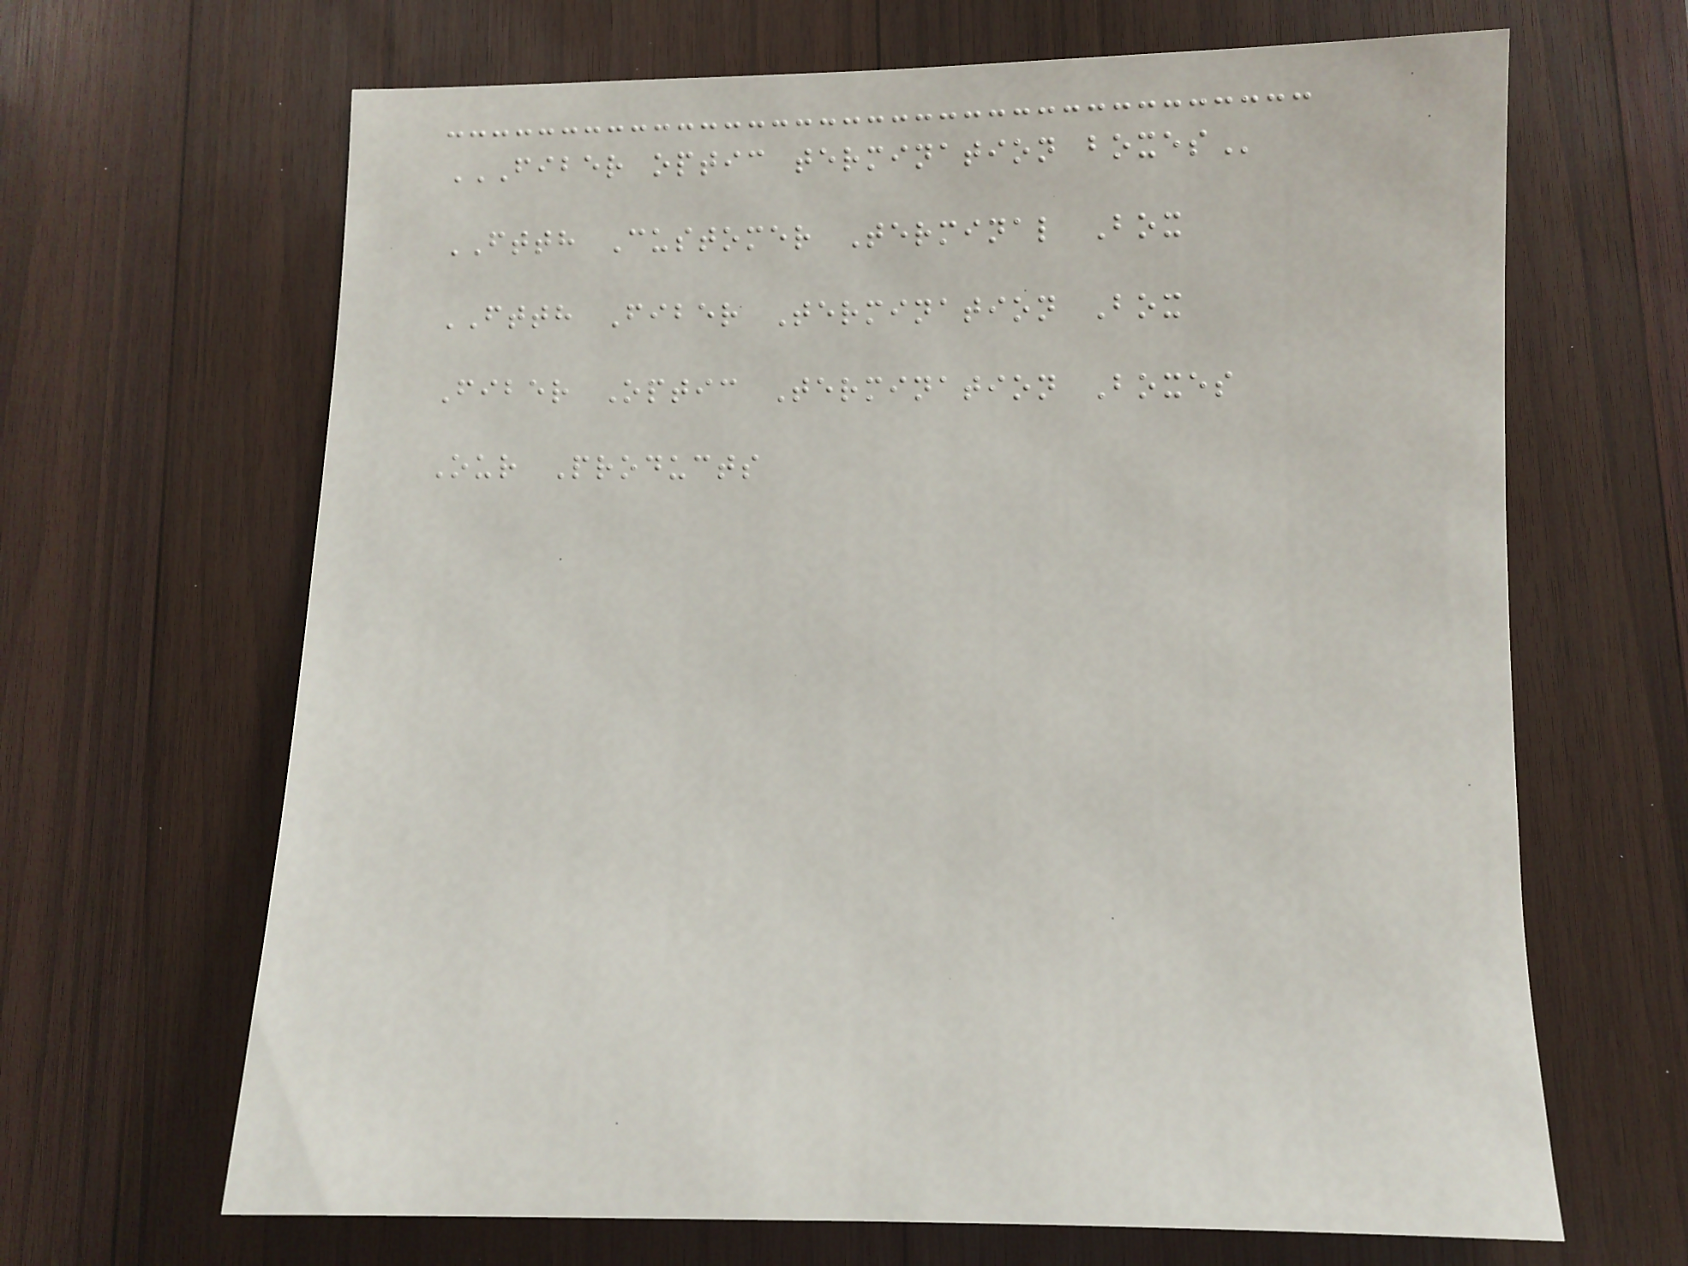FIBER OPTIC TERMINATION BOXES
FTTH Customer Terminal Box
FTTH Fiber Termination Box
Fiber Optic Termination Boxes
Our Products
